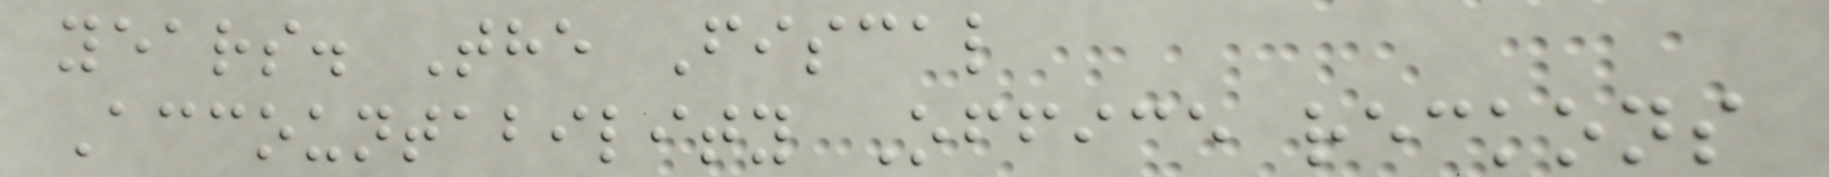years. The Fiscal
Accountability Office reckons
